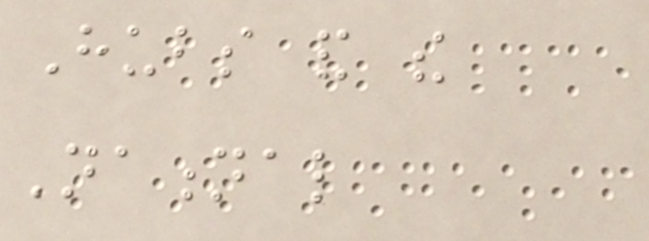Hubs and the
National
